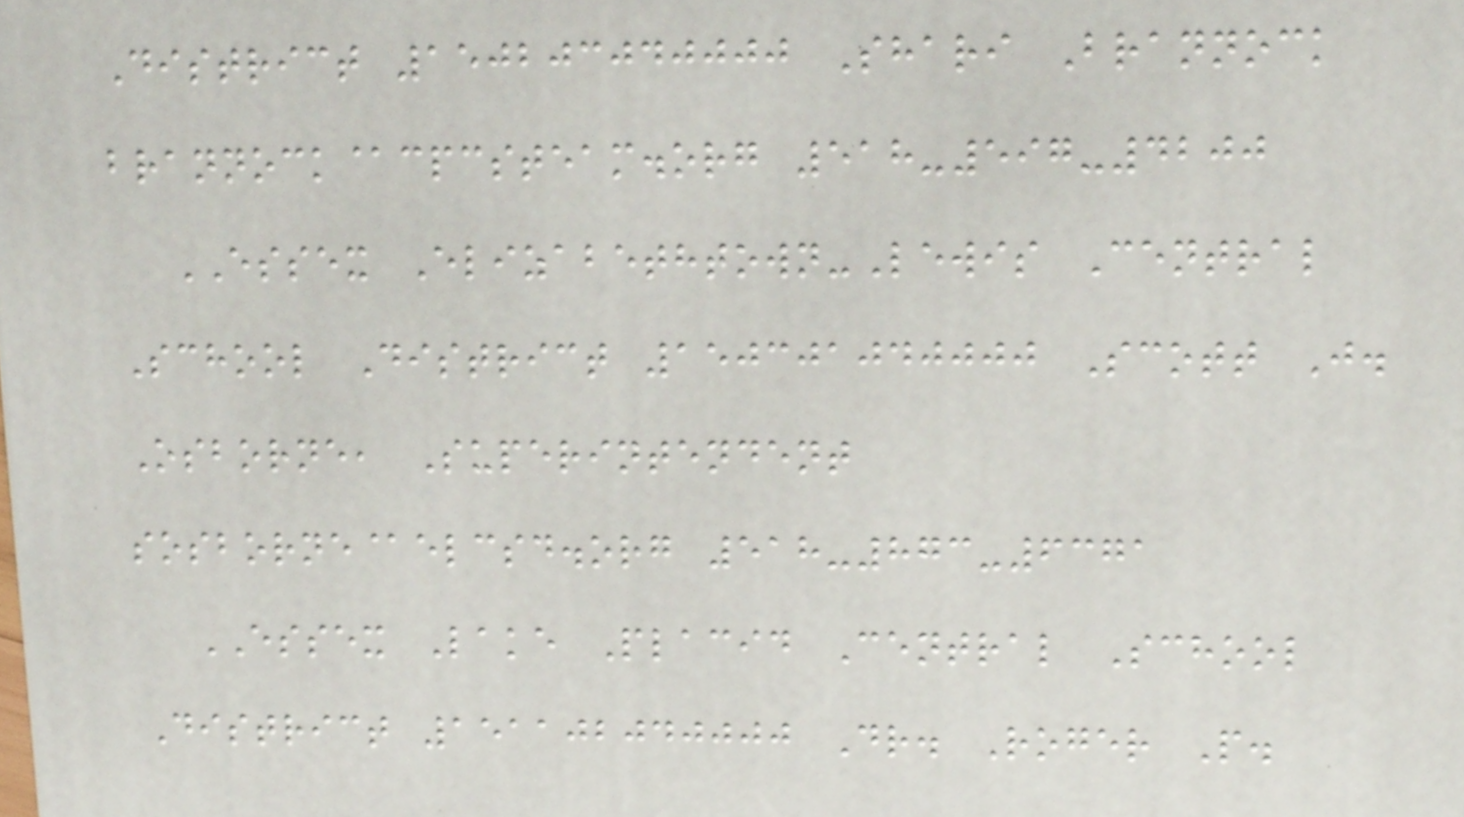District 150203040000 Shari Brannock
brannock@cpcsteam.org 518-597-4200
ESSEX Elizabethtown-Lewis Central
School District 150301040000 Scott J.
Osborne, Superintendent
sosborne@elcsd.org 518-873-6371
ESSEX Lake Placid Central School
District 151102040000 Dr. Roger P.
